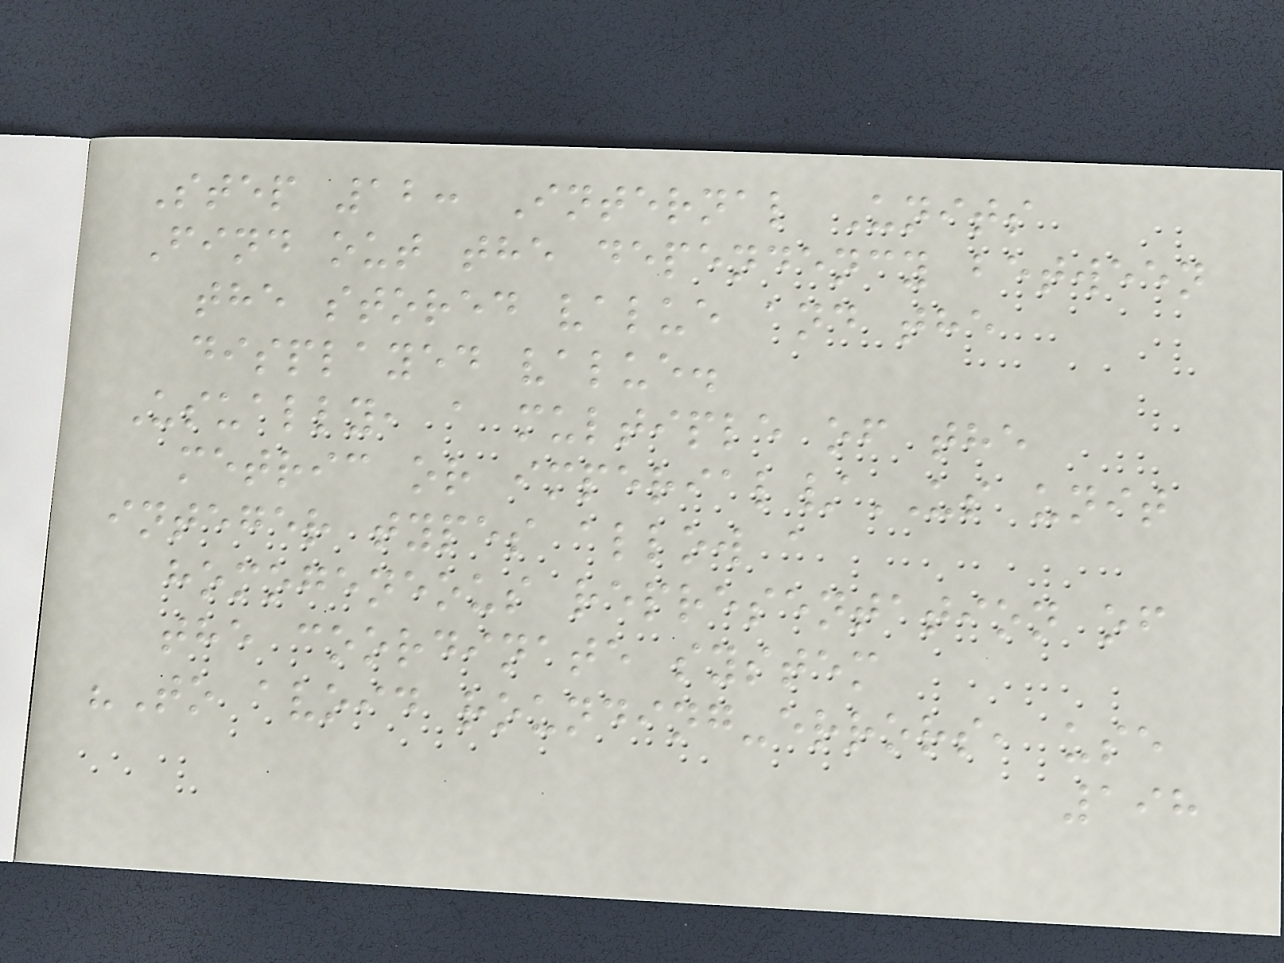Step 12: Internal Units
Find out the dependency between
the stored value and the
displayed value.
Usually, a multiple of the
metric or imperial/US unit
integer types allow a
homogeneous representation of
the coordinate system
"To avoid rounding-errors, use
198
